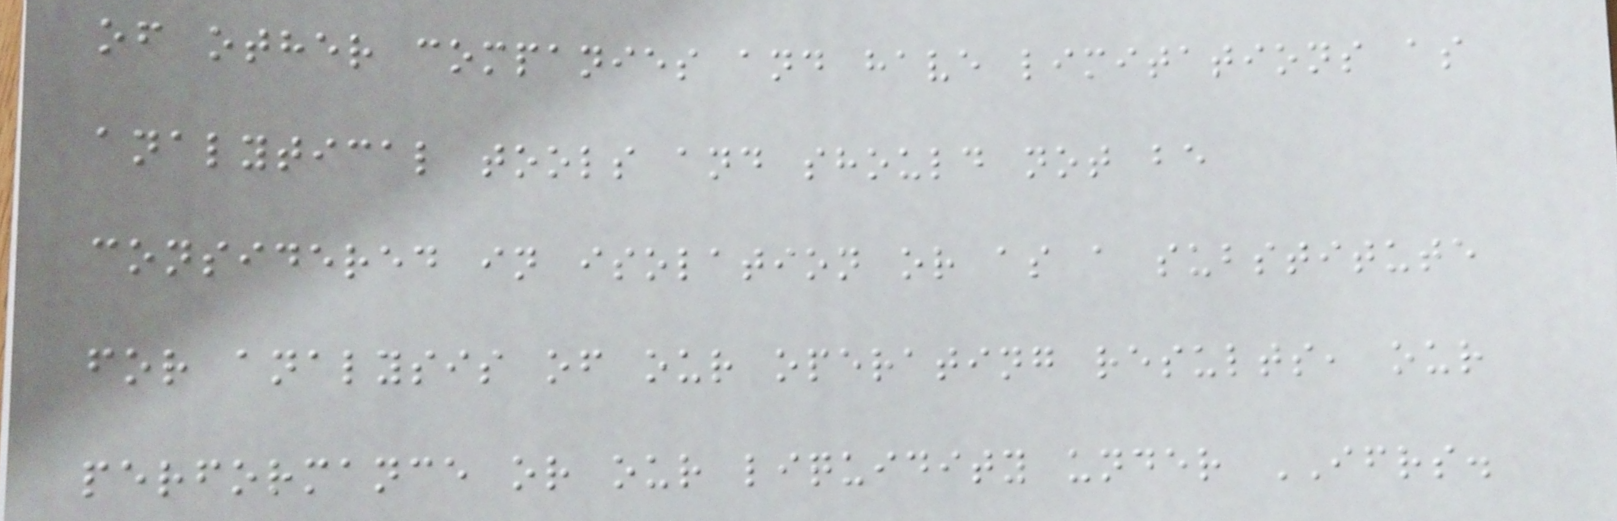of other companies and have limitations as
analytical tools and should not be
considered in isolation or as a substitute
for analysis of our operating results, our
performance or our liquidity under IFRS.
